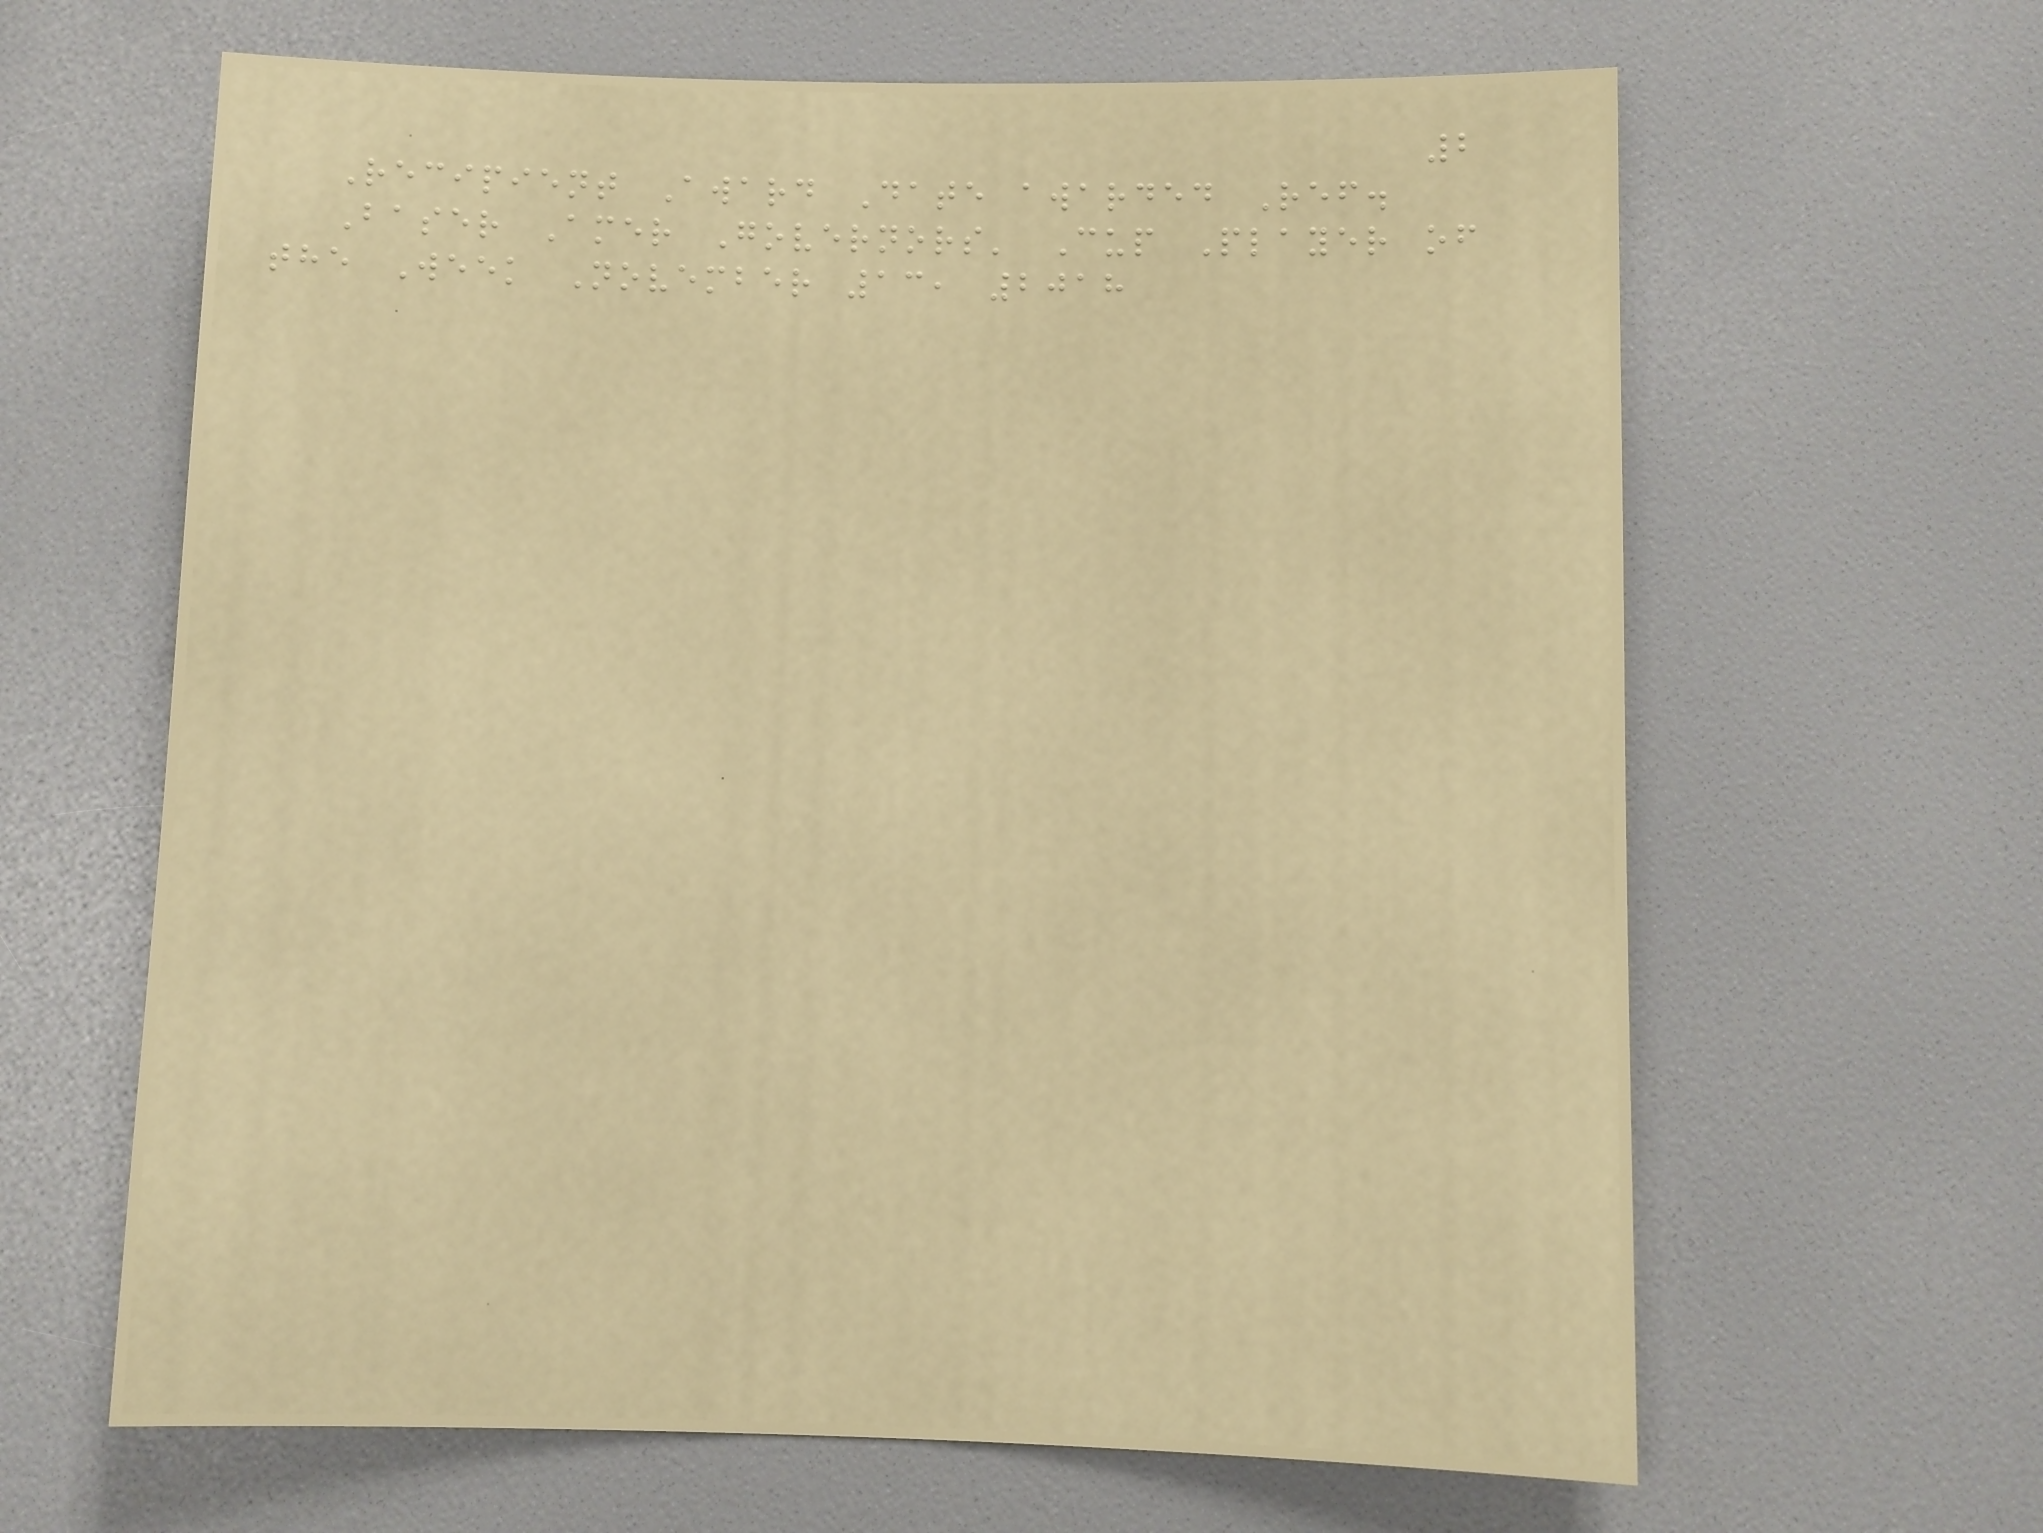2
Recipient Award Date awarded Ref.
Baser Amer Governors' Cup Player of
the Week November 13, 2018
